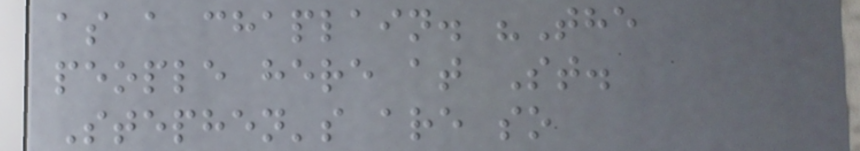as a chaplain. "The
people here at St.
Stephen's are so
